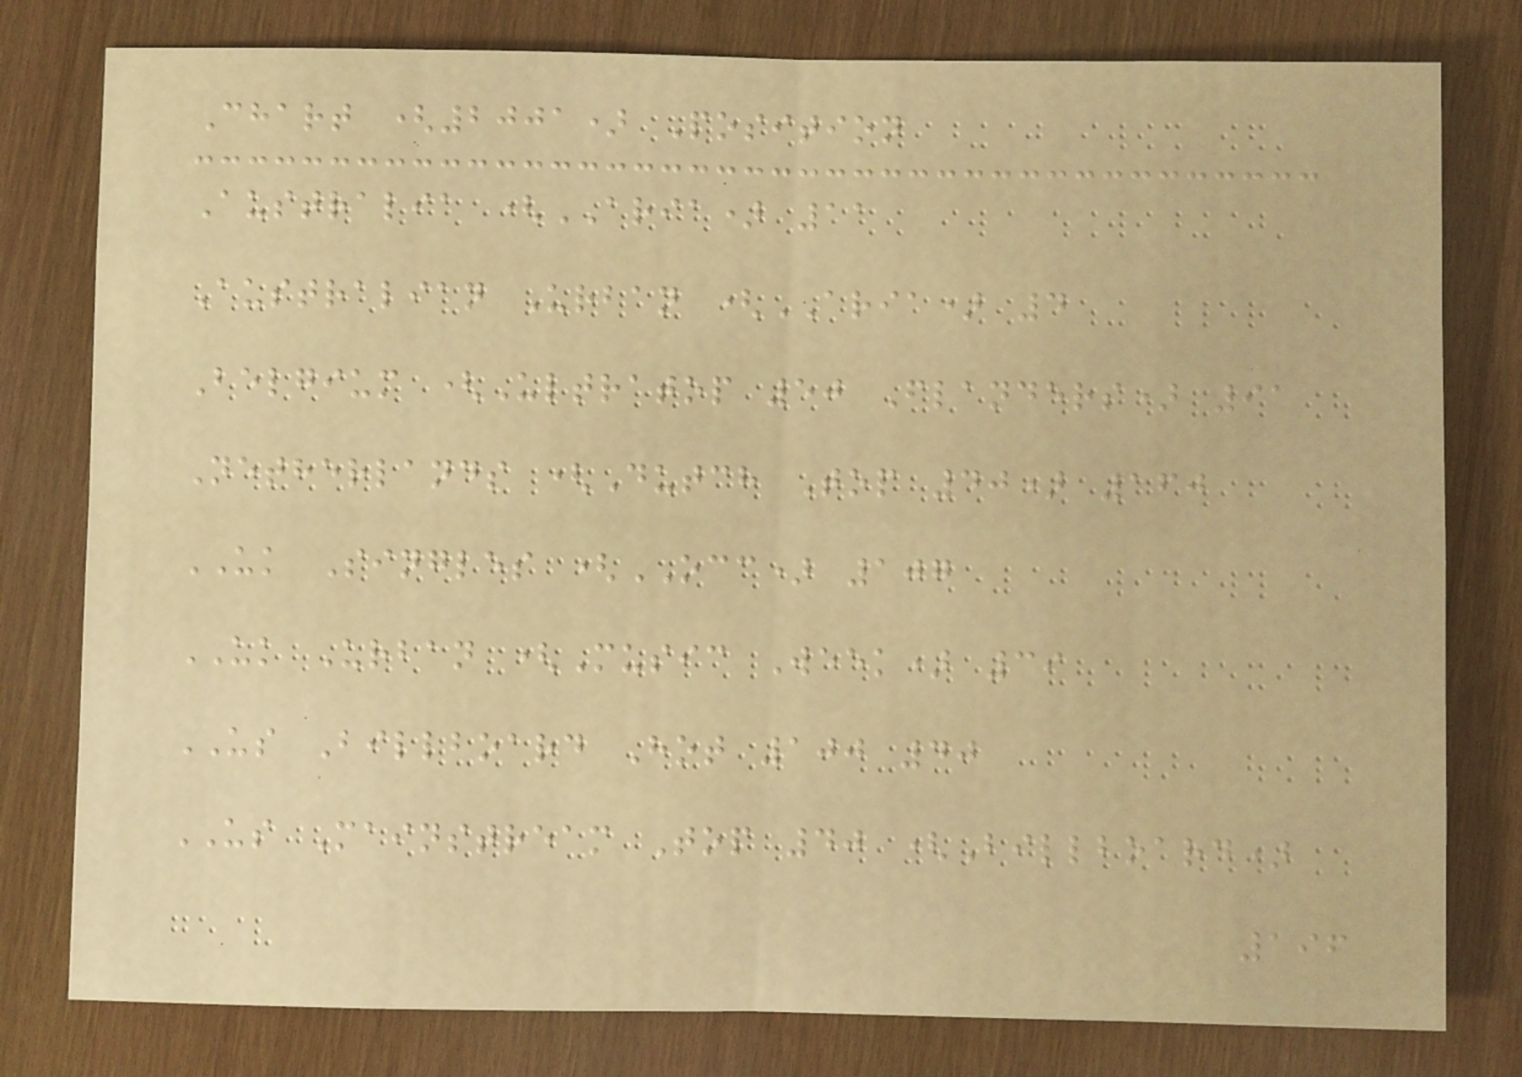Chart (2001) Position
Australia (ARIA) 11
Australian Urban (ARIA) 4
Belgium (Ultratop 50 Flanders) 91
Netherlands (Dutch Top 40) 160
UK Singles (OCC) 107
UK Urban (Music Week) 39
US Billboard Hot 100 40
US Mainstream Top 40 (Billboard)
196
